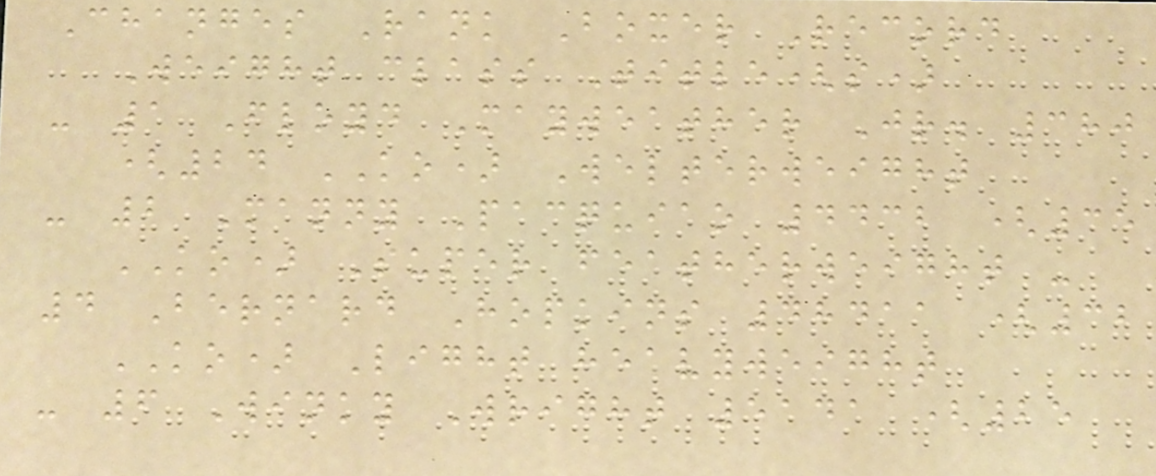Changes Rank Boxer Record
Weight class Title(s)
- 1 Floyd Mayweather Jr. 380
(24 KO) Welterweight
- 2 Manny Pacquiao 4432 (35
KO) Super featherweight -
4 Bernard Hopkins 48411 (32
KO) Light heavyweight
- 6 Winky Wright 5141 (25
